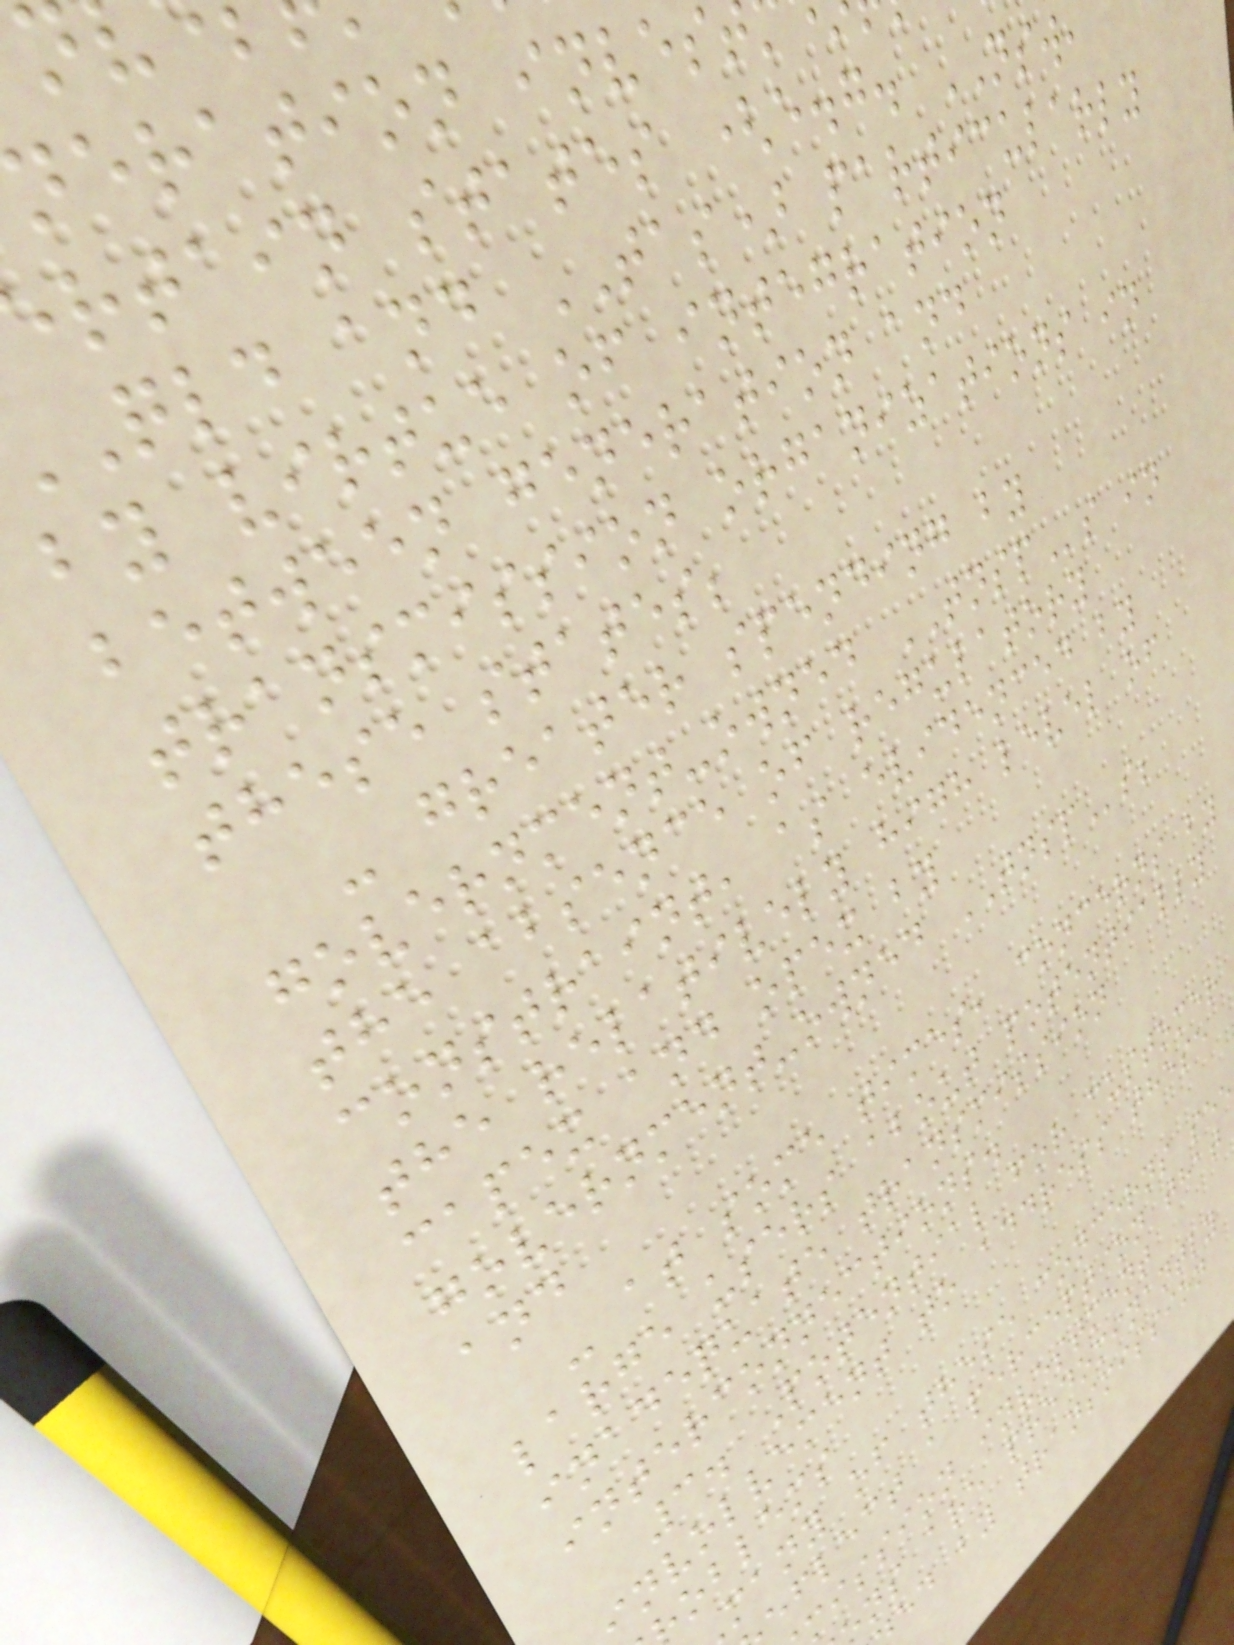eration invest
rtain states (e.g. NSW,
qld and TAS) particularly
by virtue of integration
between generation and
transmission organizations in
these states;
- greater spending by
government-owned TNSPs in
the absence of regulatory
constraint, as evidenced by
the relatively high level of
capex and opex by
government-owned TNSPs;
and
- at some times, concerns by
large users about potentially
inadequate transmission
interconnections.
3. Potential for customer
involvement to address these
oblems
many of these concerns see
eflect a perception that
mission investment
ns are predominantly
ed by transmission
